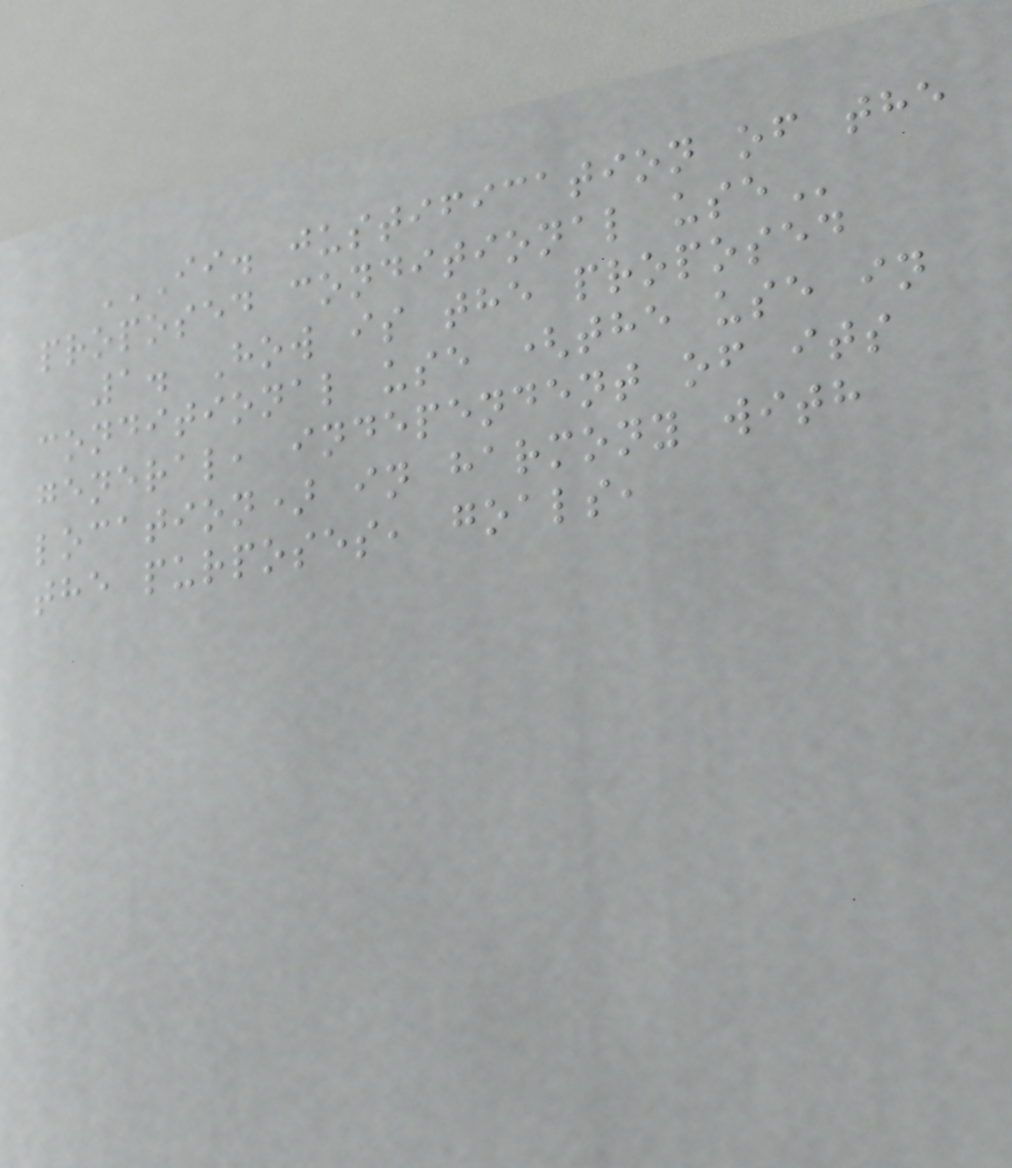II. JUSTIFICATION OF THE
PROPOSED CONDITIONAL USE
1. How is the proposed
conditional use (the use in
general, independent of its
location) in harmony with
the purposes, goals,
